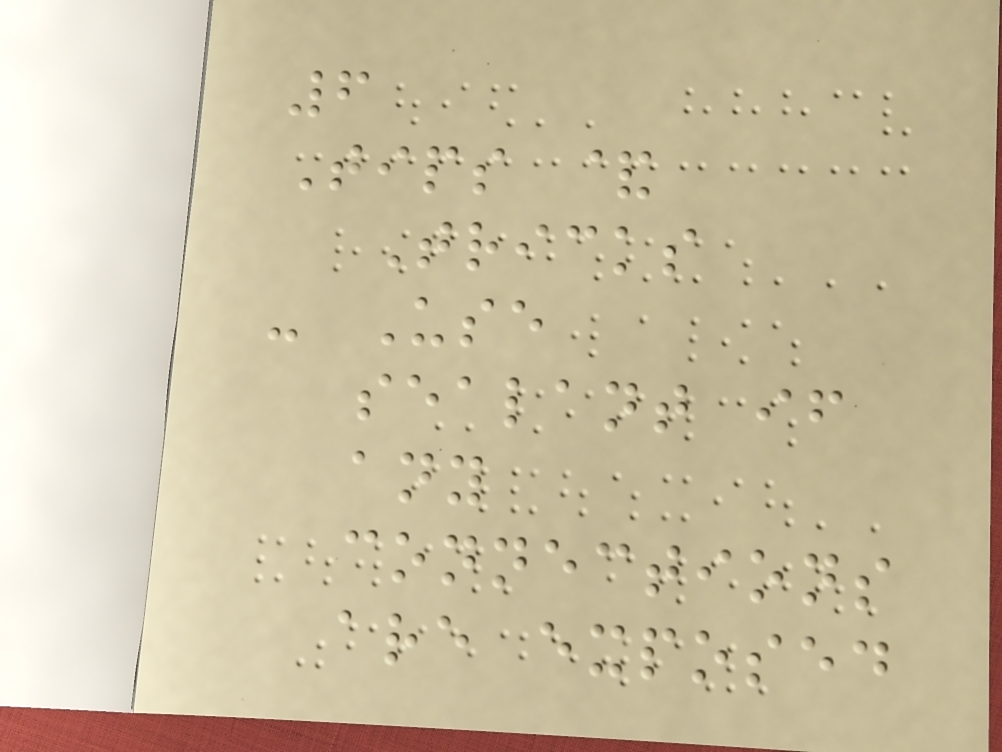6
Tips &
Tricks
- Use
sealant if
any
connections
are exposed
